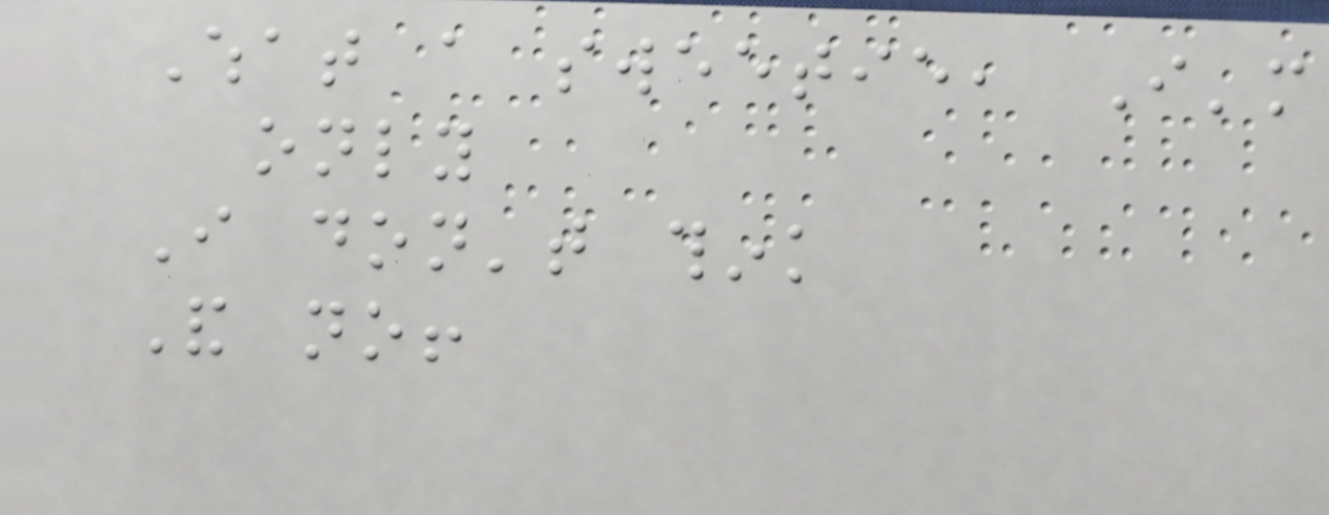What a sweetie, I'm
only
I don't think
And no!
